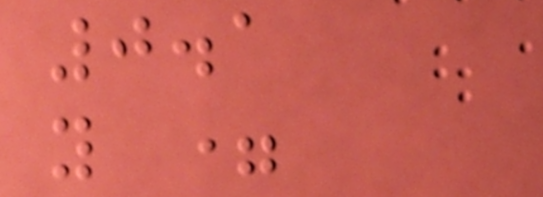0.1
y =
